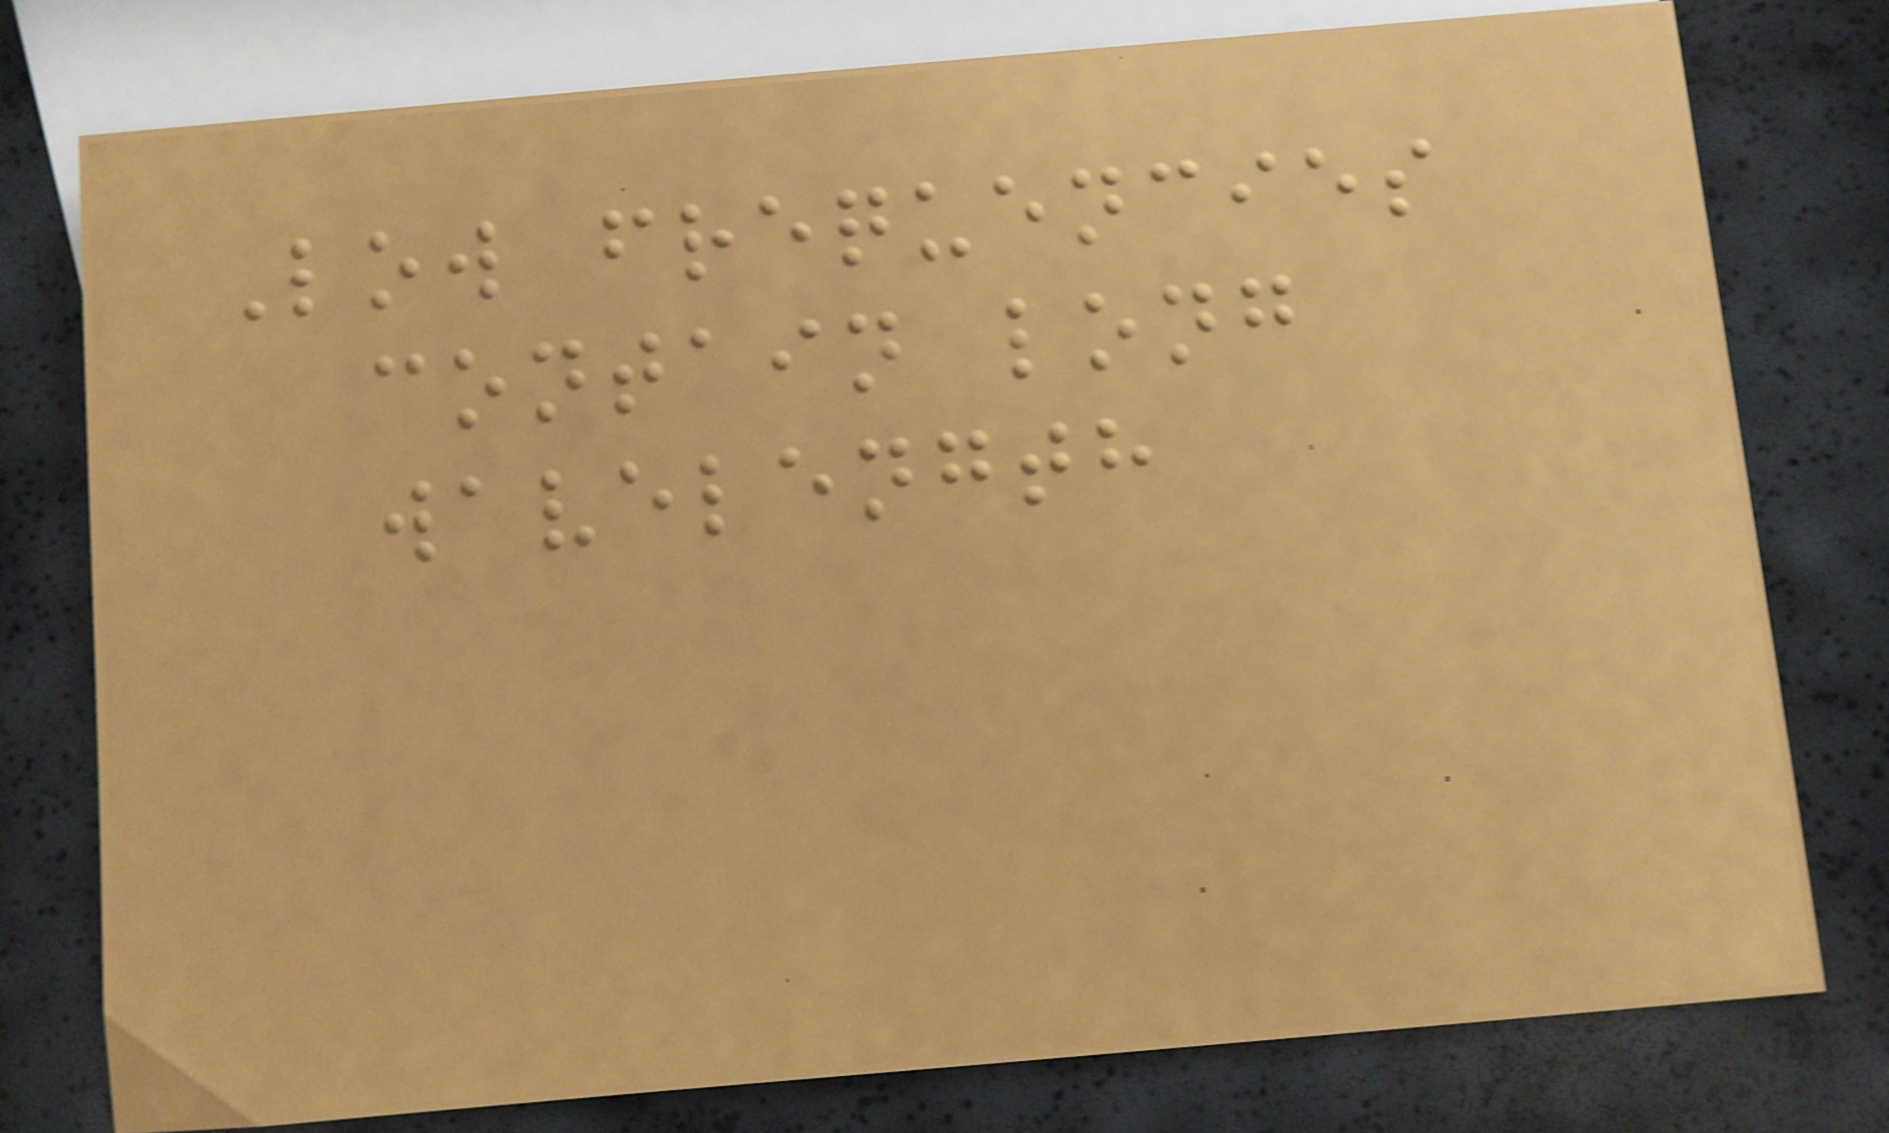Low frequencies
contain long
wavelength
